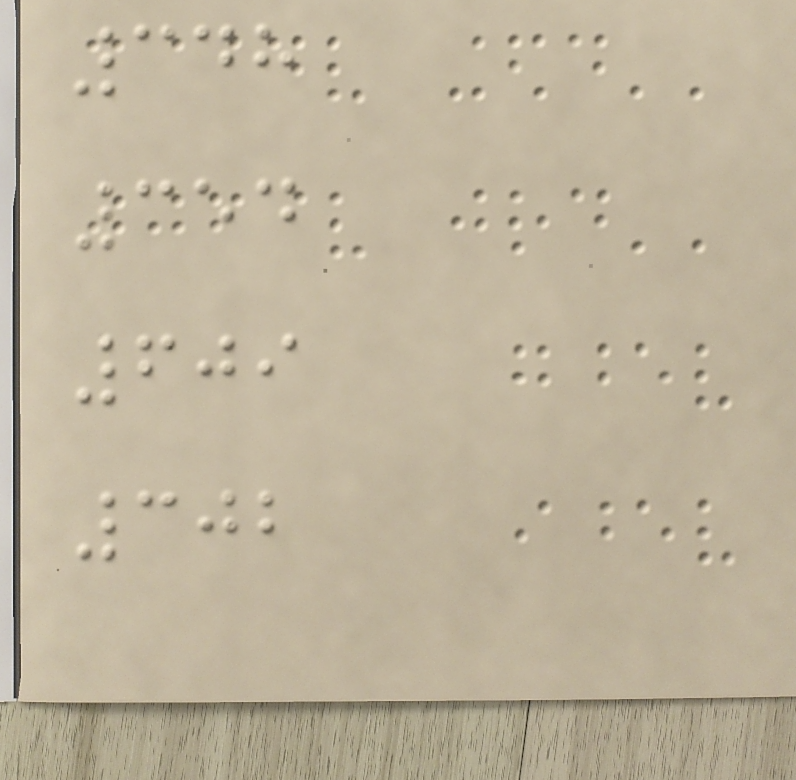348
354
609
302
